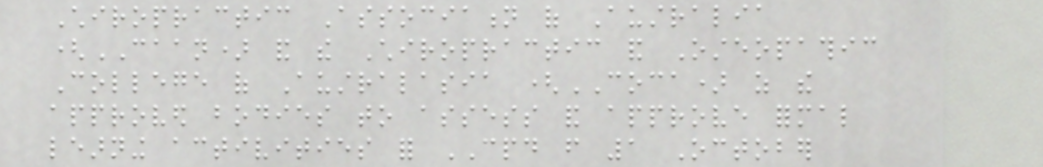Chiropractic Association of Australia
(CAAN) and the Chiropractic and Osteopathic
College of Australasia (COCA) as the
approved bodies to assess and approve formal
learning activities for CPD from 1 October
